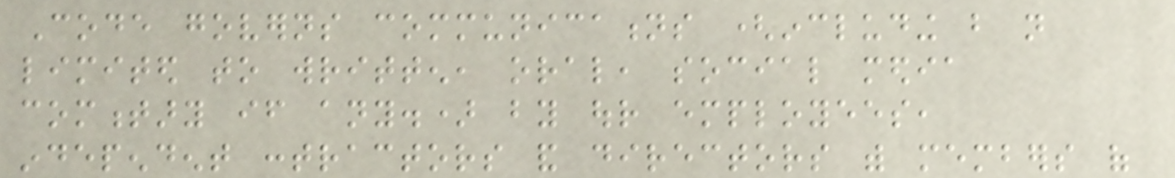Code governs communications (including but not
limited to written, oral, social media
commentary if any.) by our employees,
independent contractors and directors with members of
